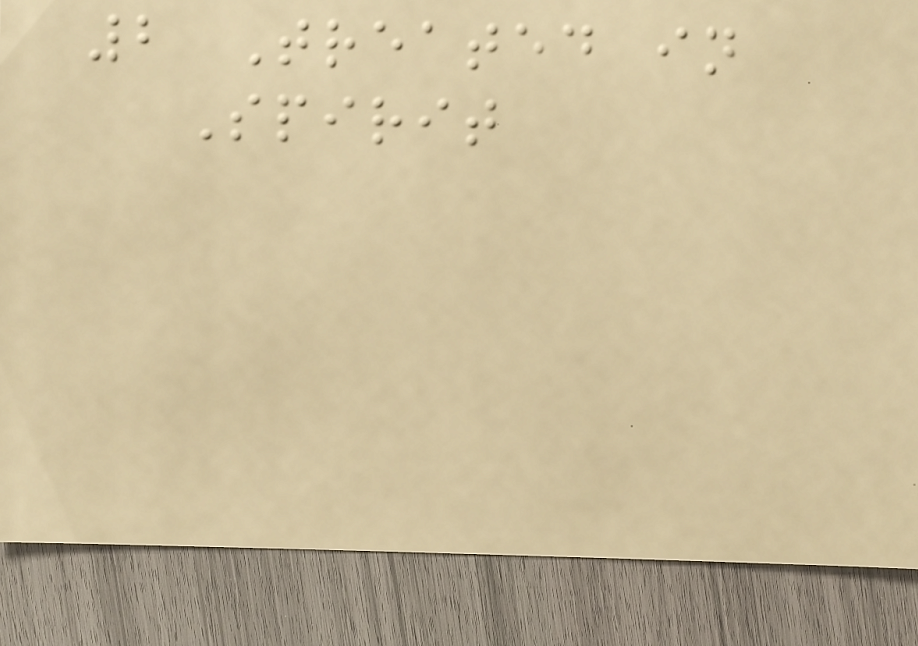2 Treated in
Spirit
